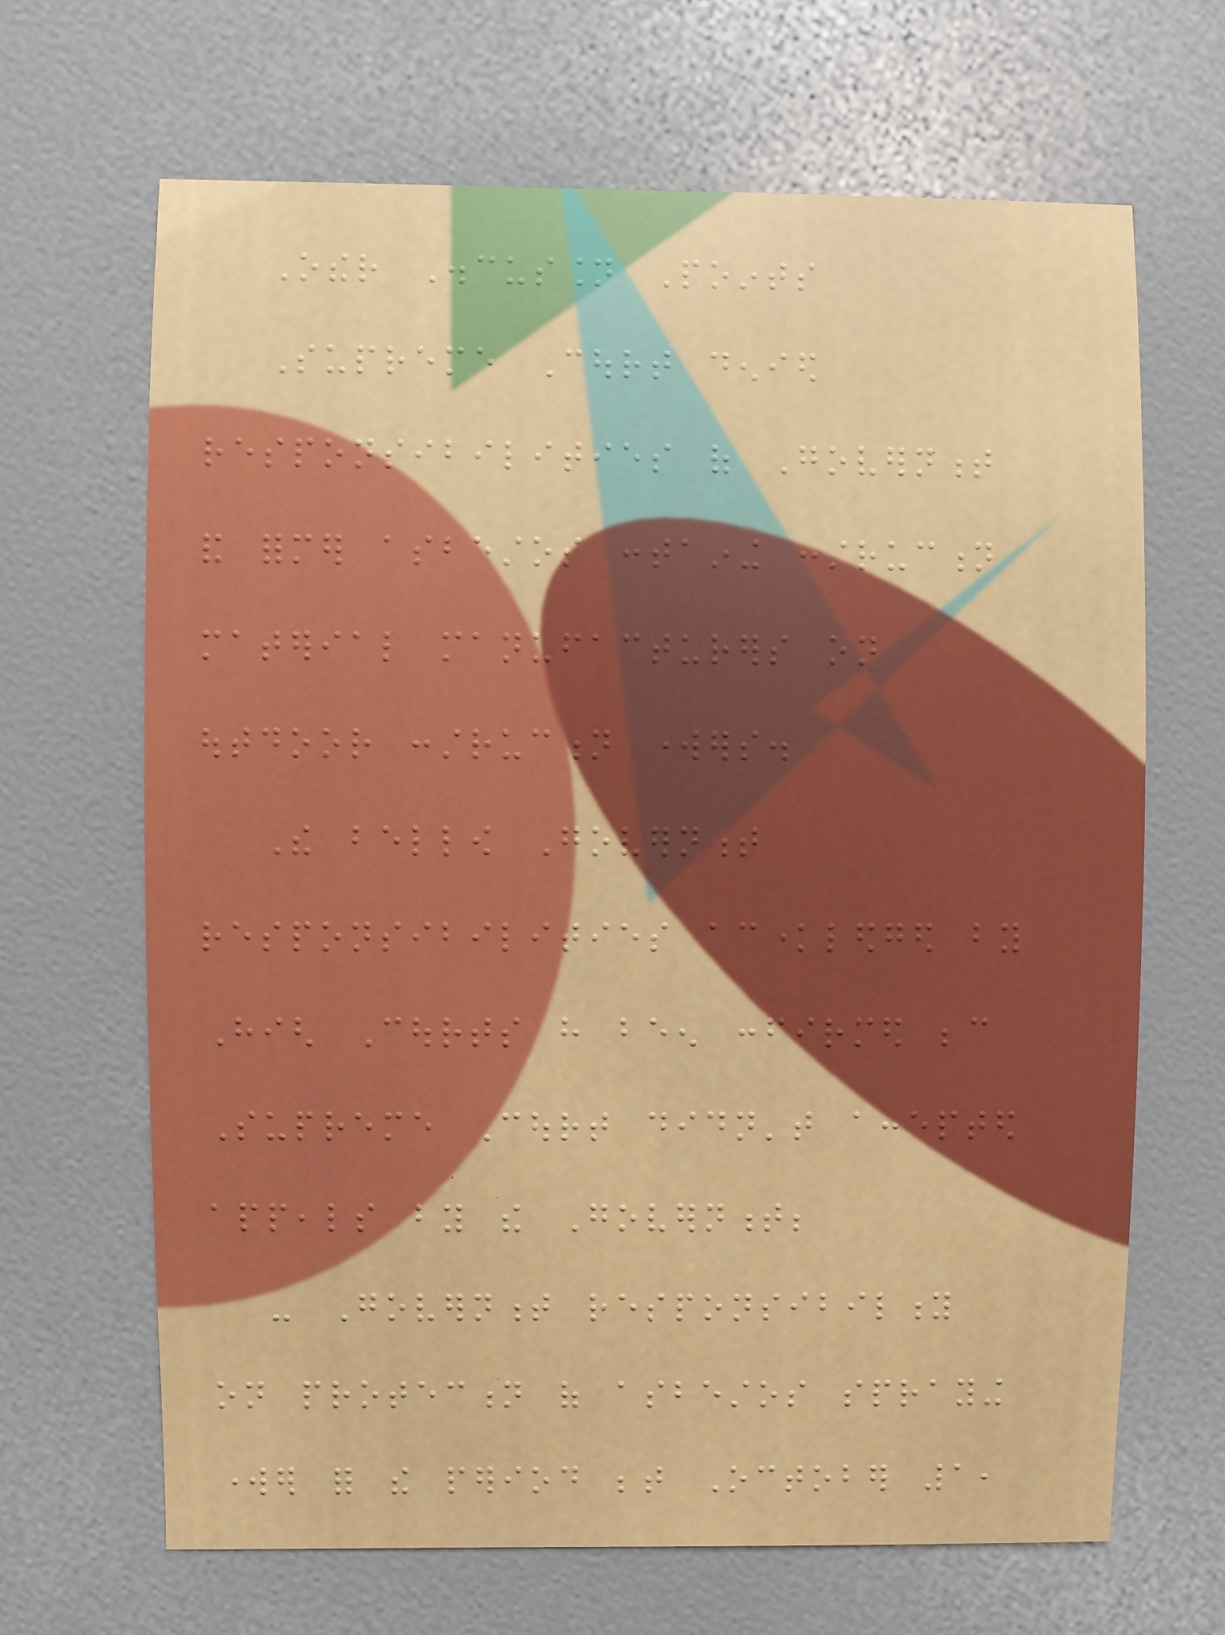Other Discussion Points
Supreme Court denied
responsibilities of Government
and former asbestos containing construction
material manufacturers on
outdoor construction workers.
The bellow Government
responsibilities acknowledged by
High Courts have been confirmed because
Supreme Court didn't accepted
appeals by the Government;
- Government responsibility
on protection of asbestos spraying
worker for the period between October 1,
